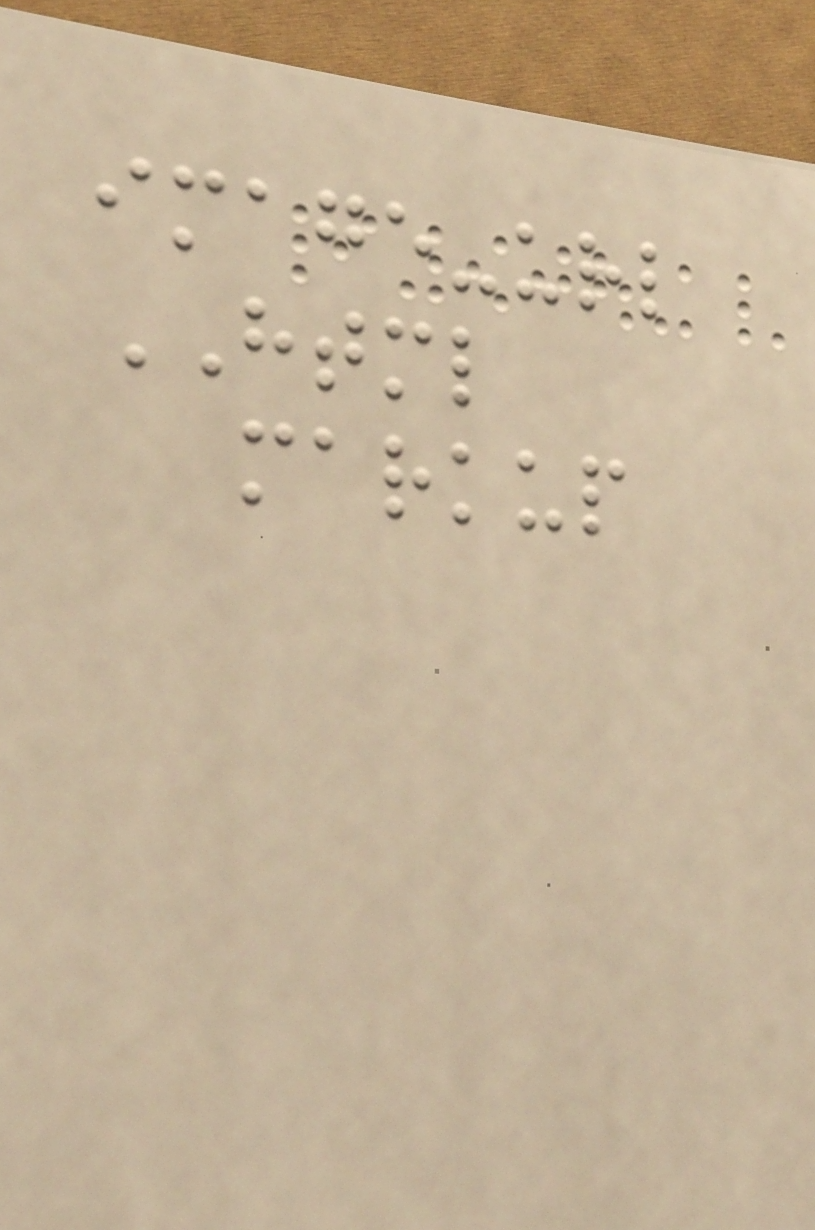image-url
HTML
markup
